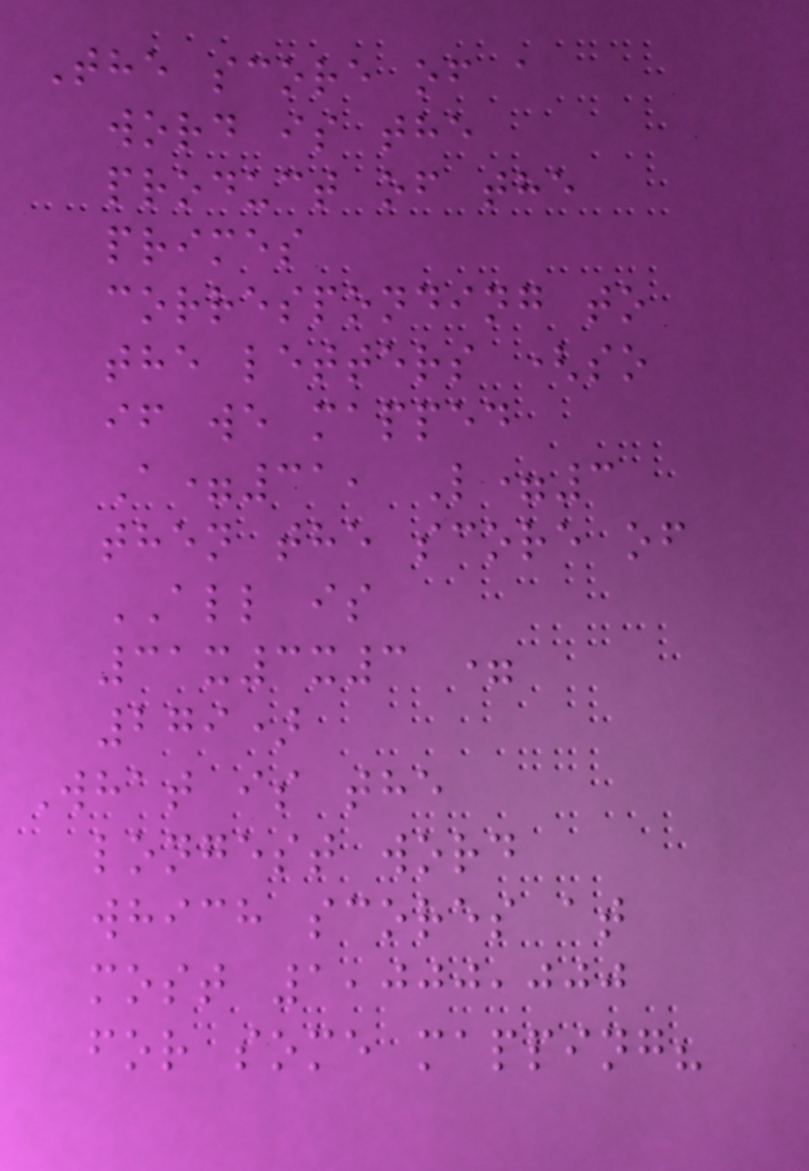The score of a
word is the
product of the
primes
corresponding to
the letters (so
if we mapped
A=31, L=3
then the score of
ALL is
31x3x3 =
279)
What is the
longest word
which scores at
most 1,000,000
for some mapping?
